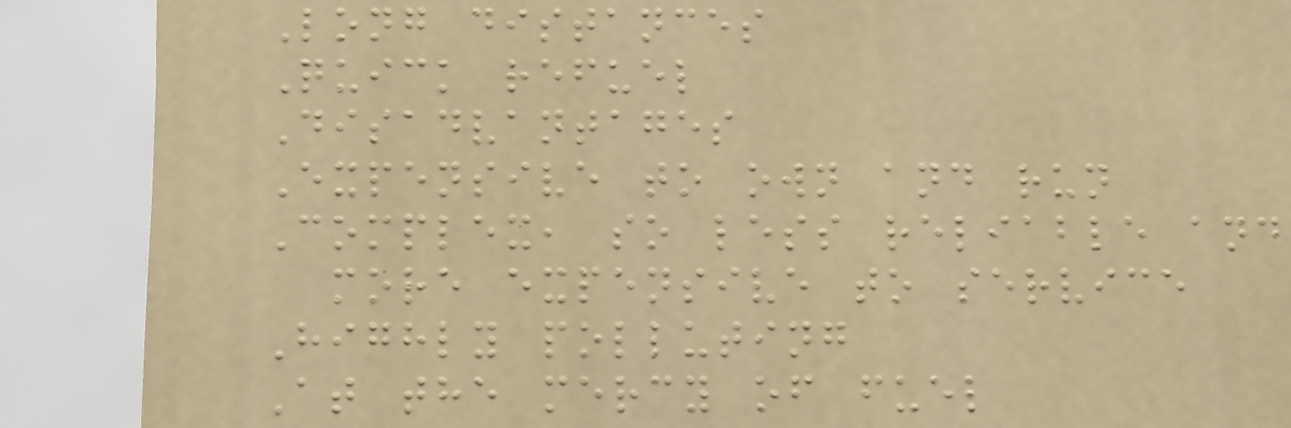Long distances
Quick refuel
Disadvantages
Expensive to own and run
Complex, so less reliable and
more expensive to service
Highly polluting
At the mercy of fuel
